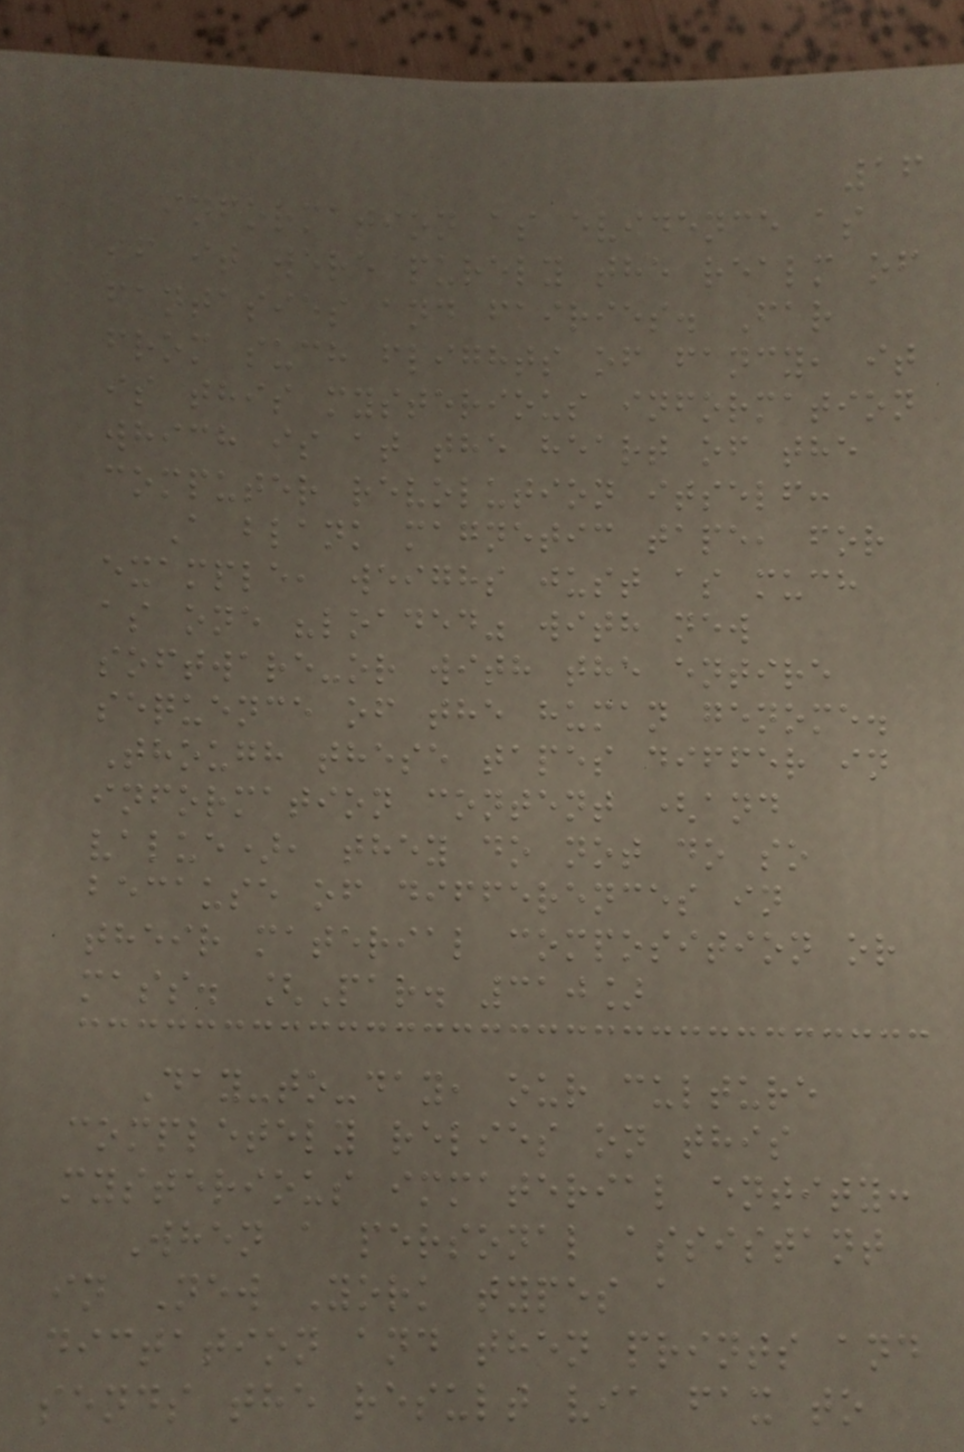16
information as evidence as
if it were purely the realm of
fantasies and fairies. Far
from such flights of fancy, it
is this mysterious information
which is at the heart of the
computer revolution itself:
A blank magnetic tape, for
example, weighs just as much
as one "loaded" with new
software-or with the entire
sequence of the human genome.
Though these tapes differ in
information content (and
value), they do not do so
because of differences in
their material composition or
mass. [Par. 310]
Day-to-day, our culture
completely relies on this
mysterious immaterial entity:
When a personal assistant
in New York types a
dictation and then prints and
sends the result via fax to
